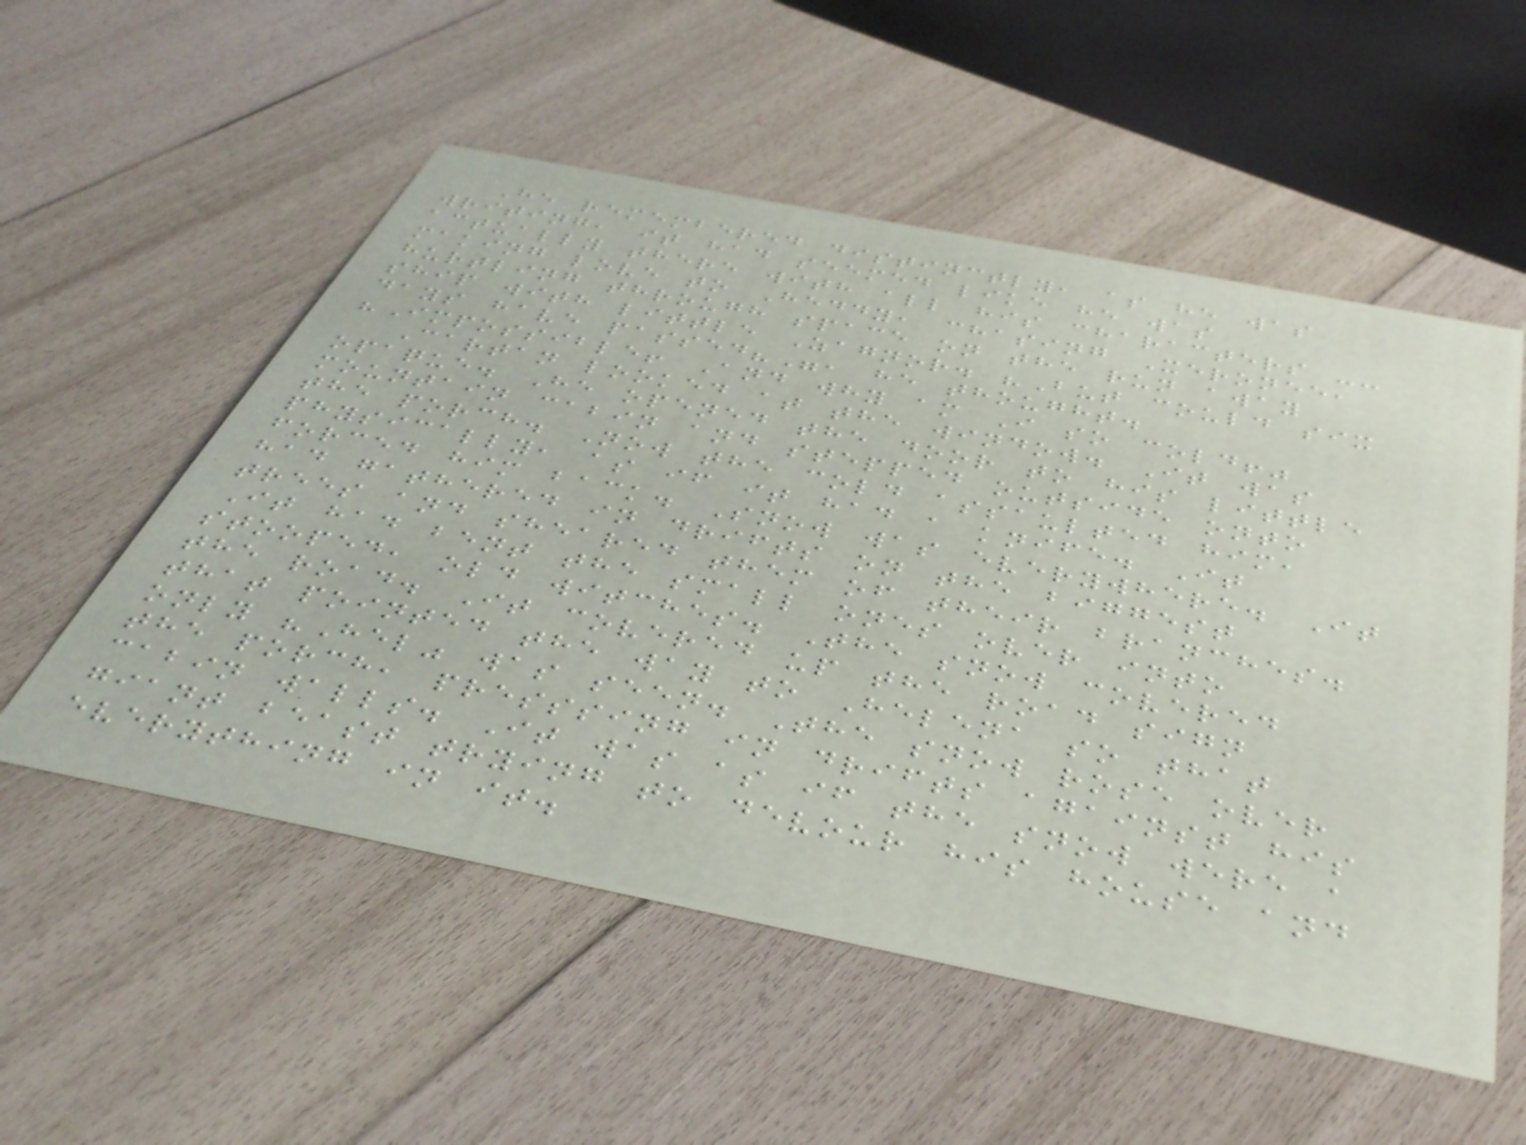He remembered distinctly, as he was
writing, it had seemed like he was
actually there with all his characters --
making love to Heddy, chasing Xeronee,
hurtling through space on the run away
ship with little Zagnor. "But could six
days have passed?", he thought.
"Impossible! And why am I so cold!"
Cartan looked at the window. It was
opaque. He opened the door to his little
mountain cabin and stepped outside onto
the porch. Now the cold assaulted him,
physically, as if it had a knife. It
forced him back. Snow was everywhere. It
had gathered in drifts on the biggest
trees and sheared them of their branches.
It had bent the small ones over into
stooped, old witches. The snow covered
the road. It covered up the road sign
that pointed the way to Helena so that
only "Hel" was seen. The snow rose over
the porch, presssing in drifts against his
cabin walls. It was as if the snow were a
giant beast trying to devour his house and
everything in it.
